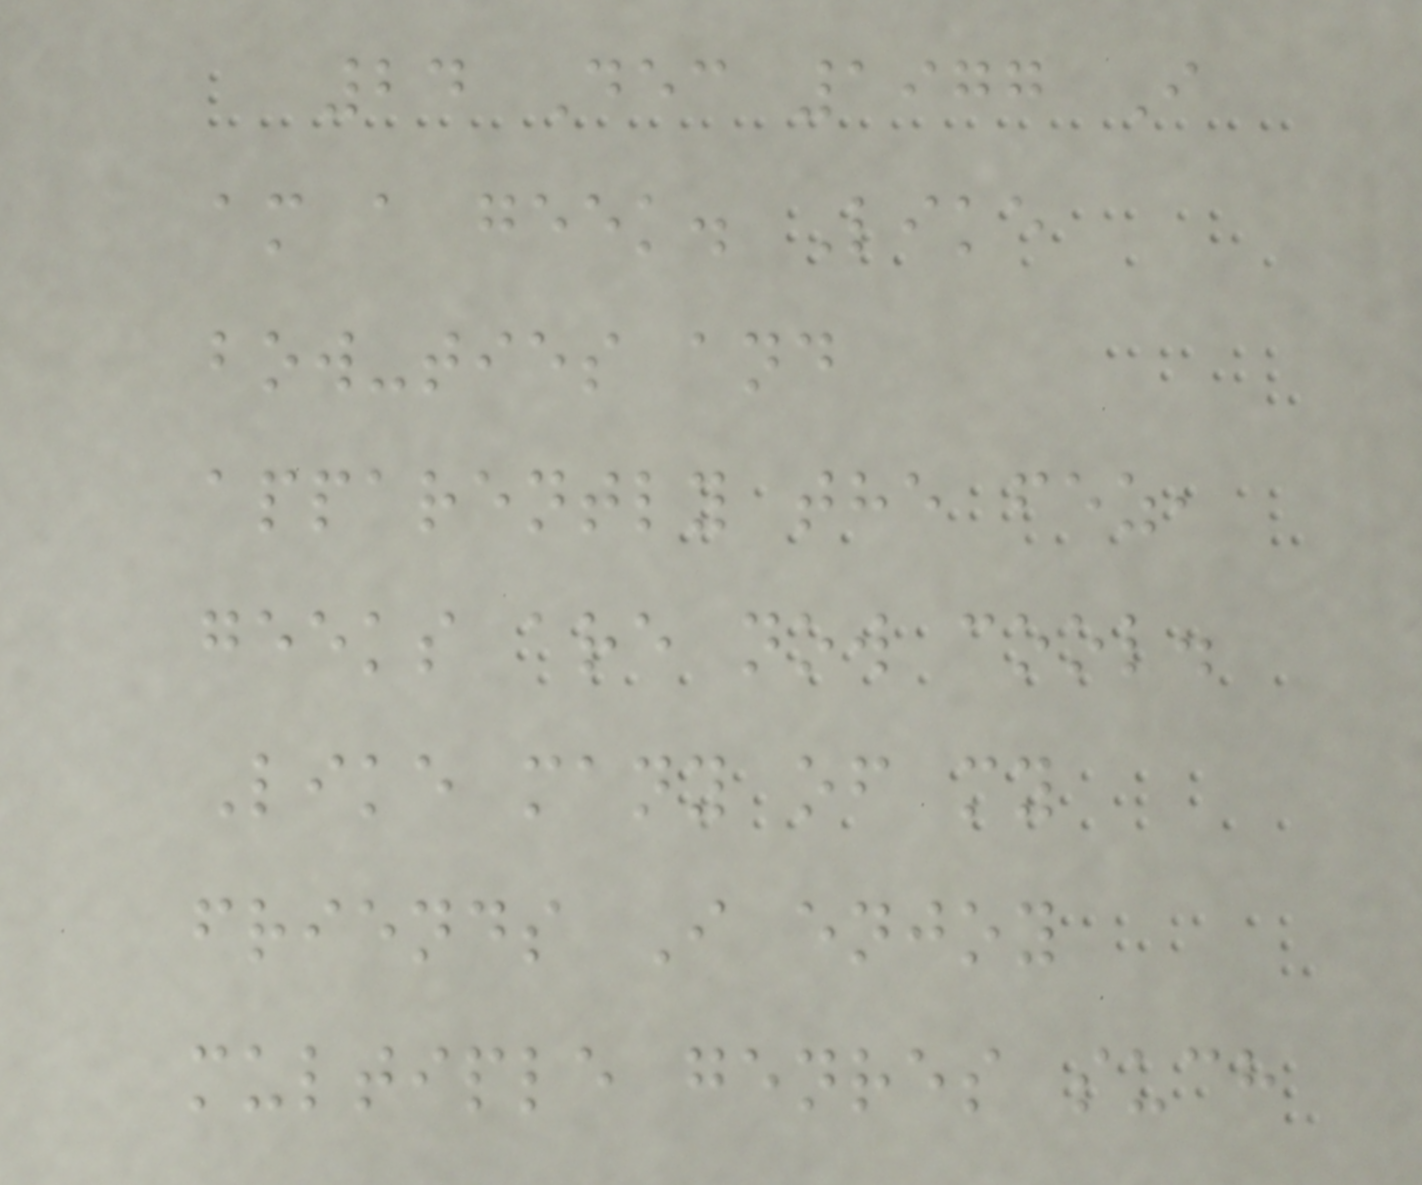24 Dec 1977 I
am a geek. Like
bow-ties and
apparently the fez,
geeks are now cool.
Like many of my
friends I enjoy
multiple genres such
